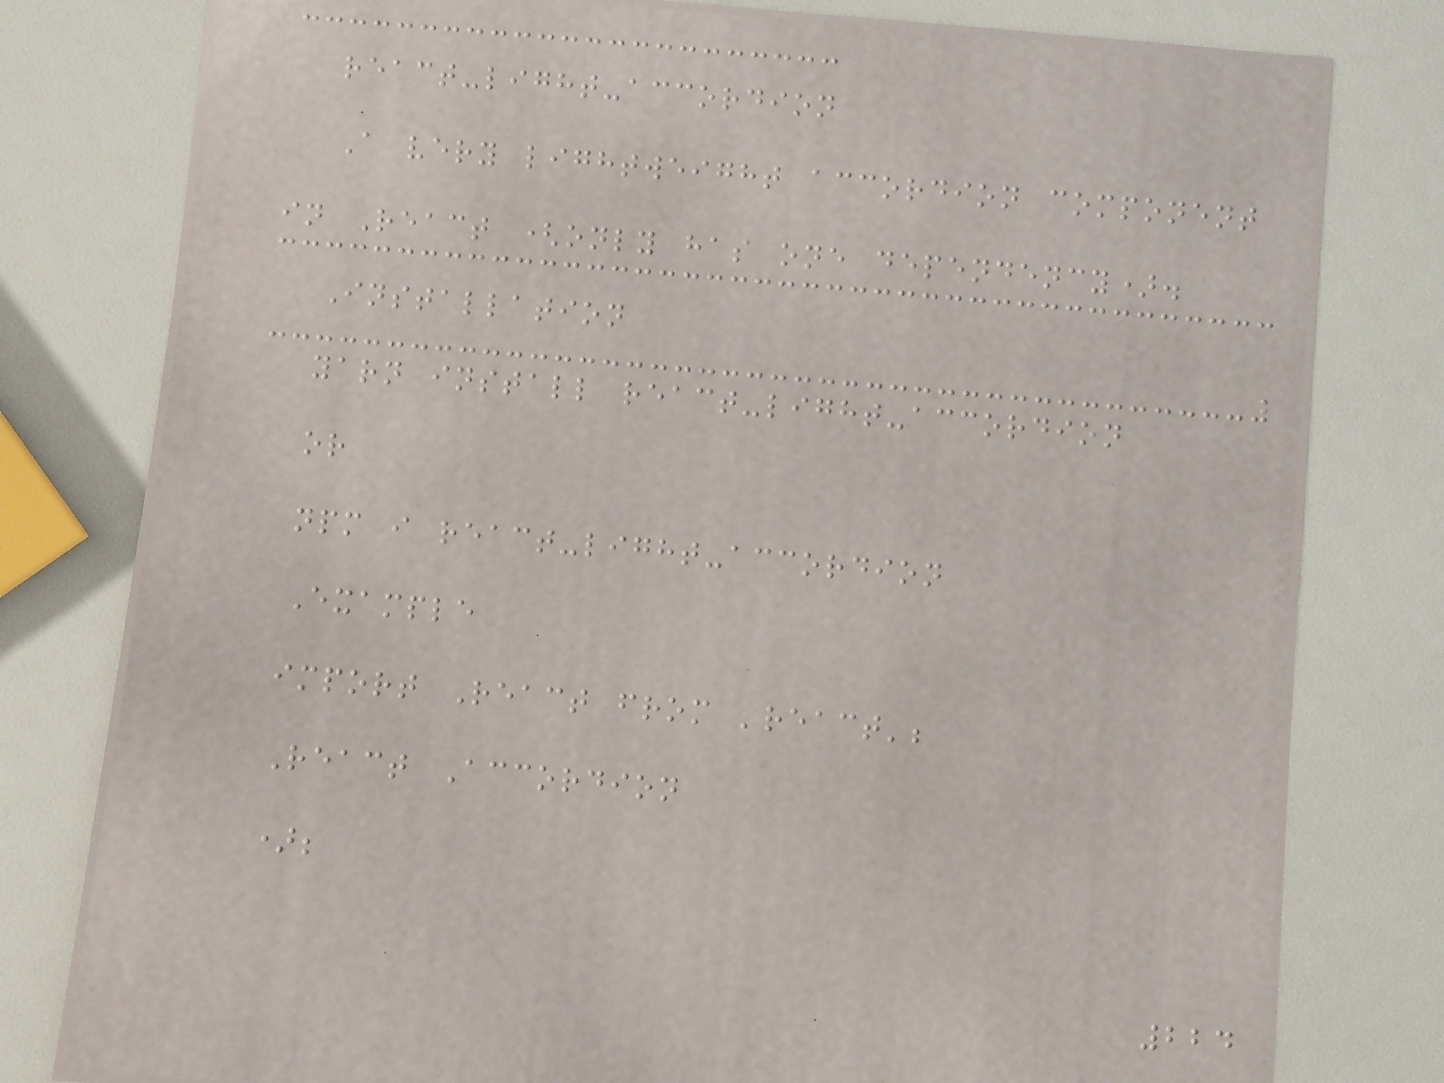react-light-accordion
A very lightweight accordion component
in React (only has one dependency).
Installation
yarn install react-light-accordion
or
npm i react-light-accordion
Example
import React from 'react';
React Accordion
);
224
